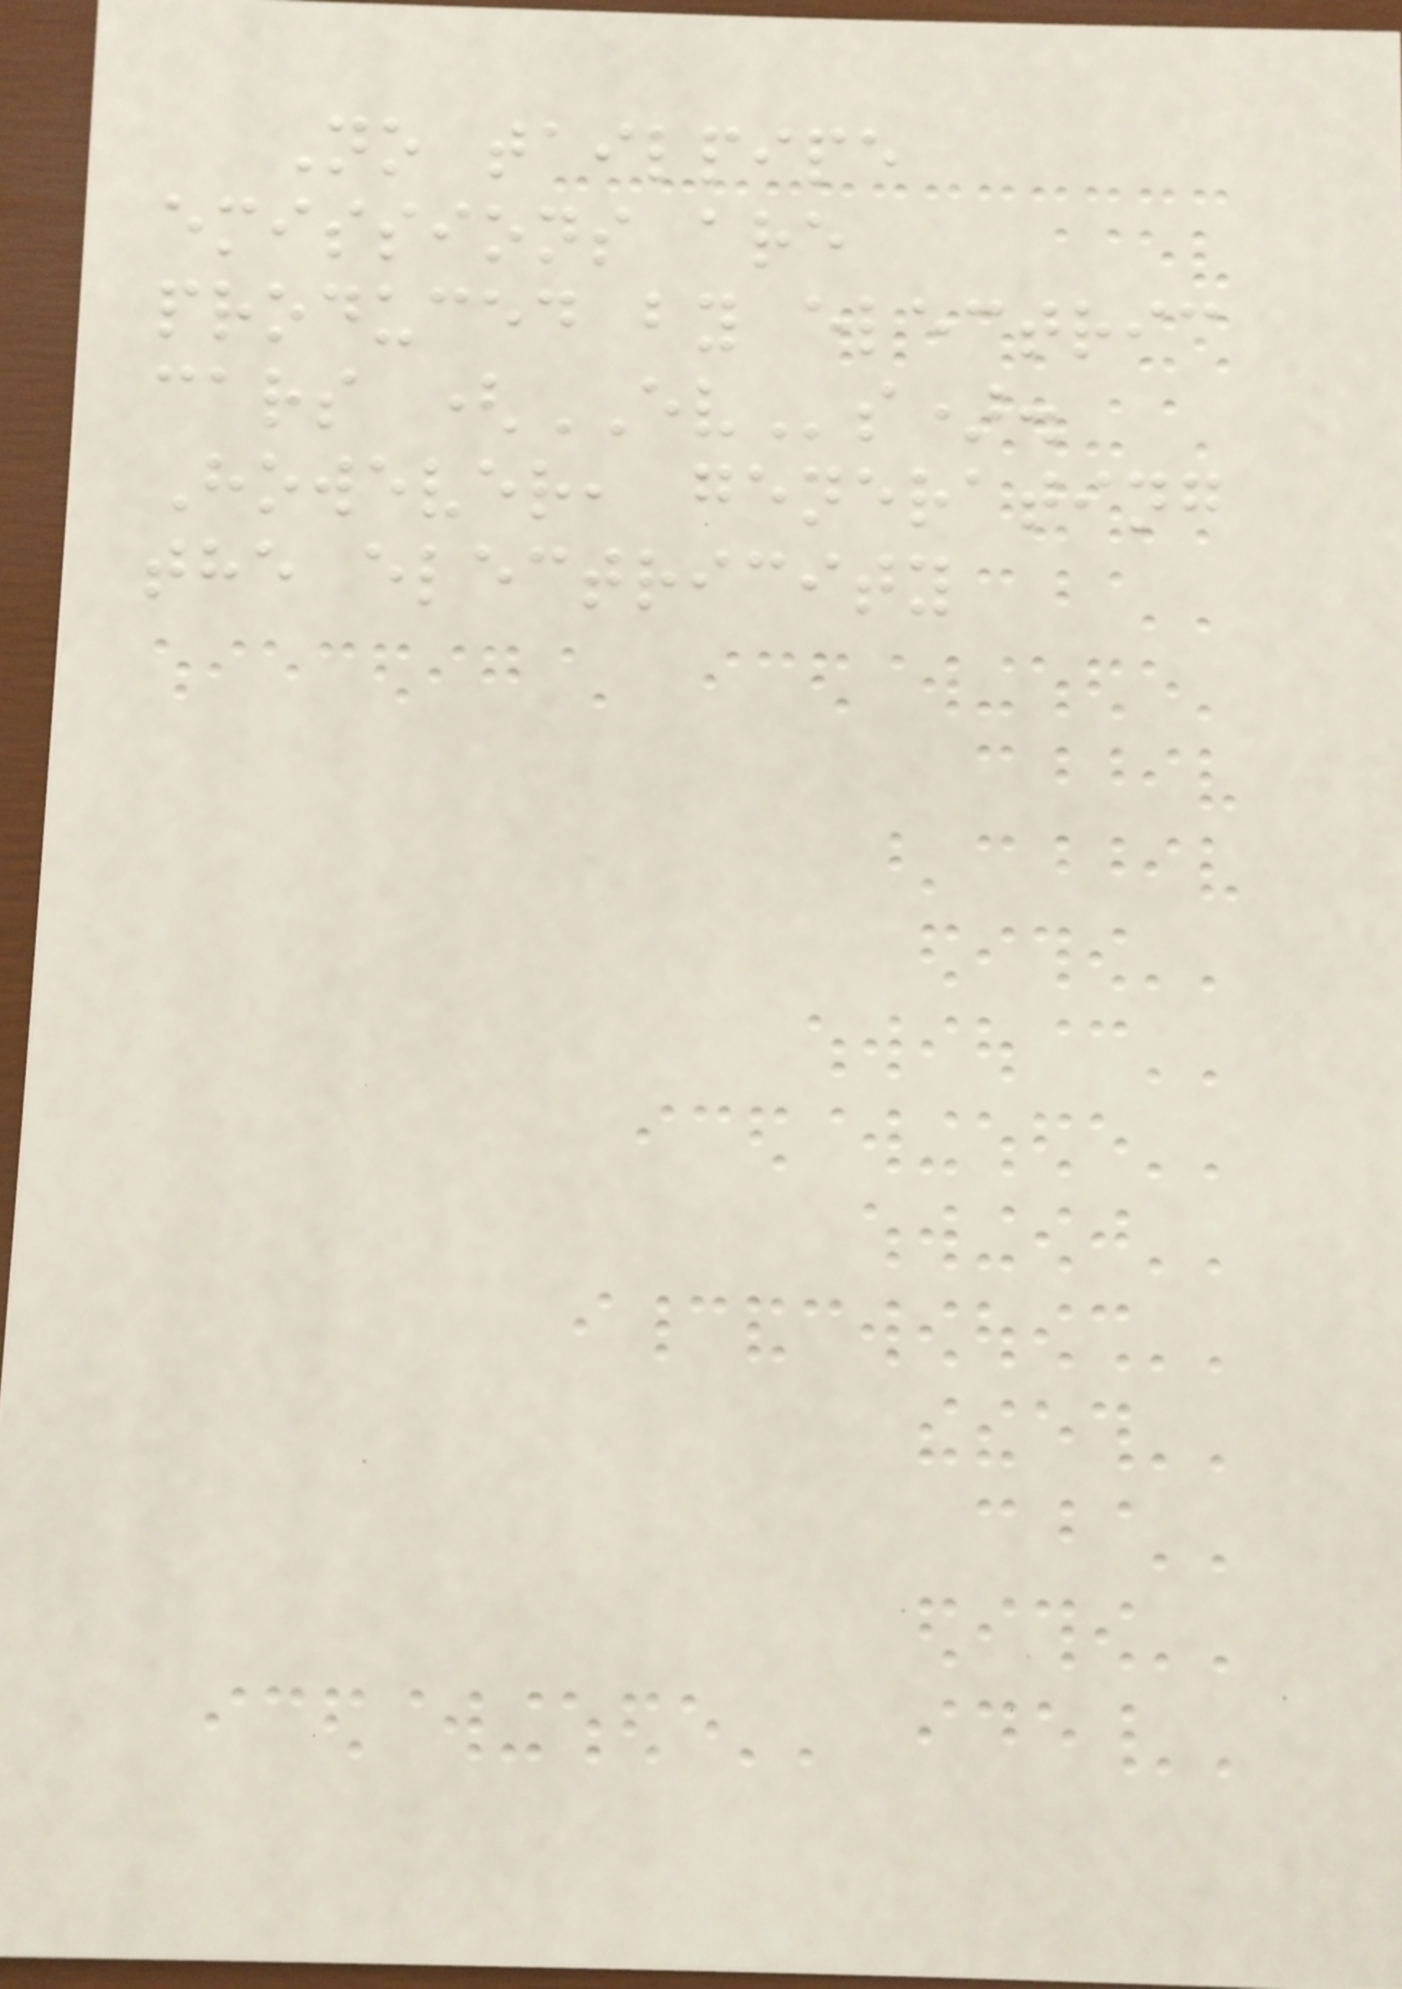No tailpipe
emissions are
produced by electric
cars (EVs).
However, generating
the electricity
